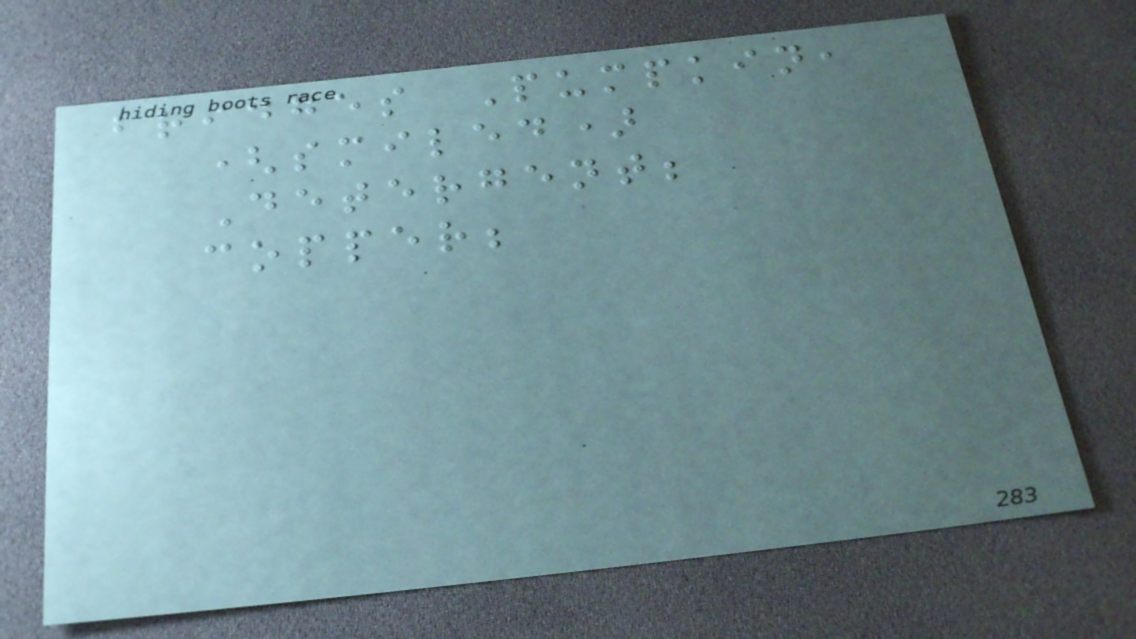bridges Pumpkin,
(smiled)
Detergent;
copper;
